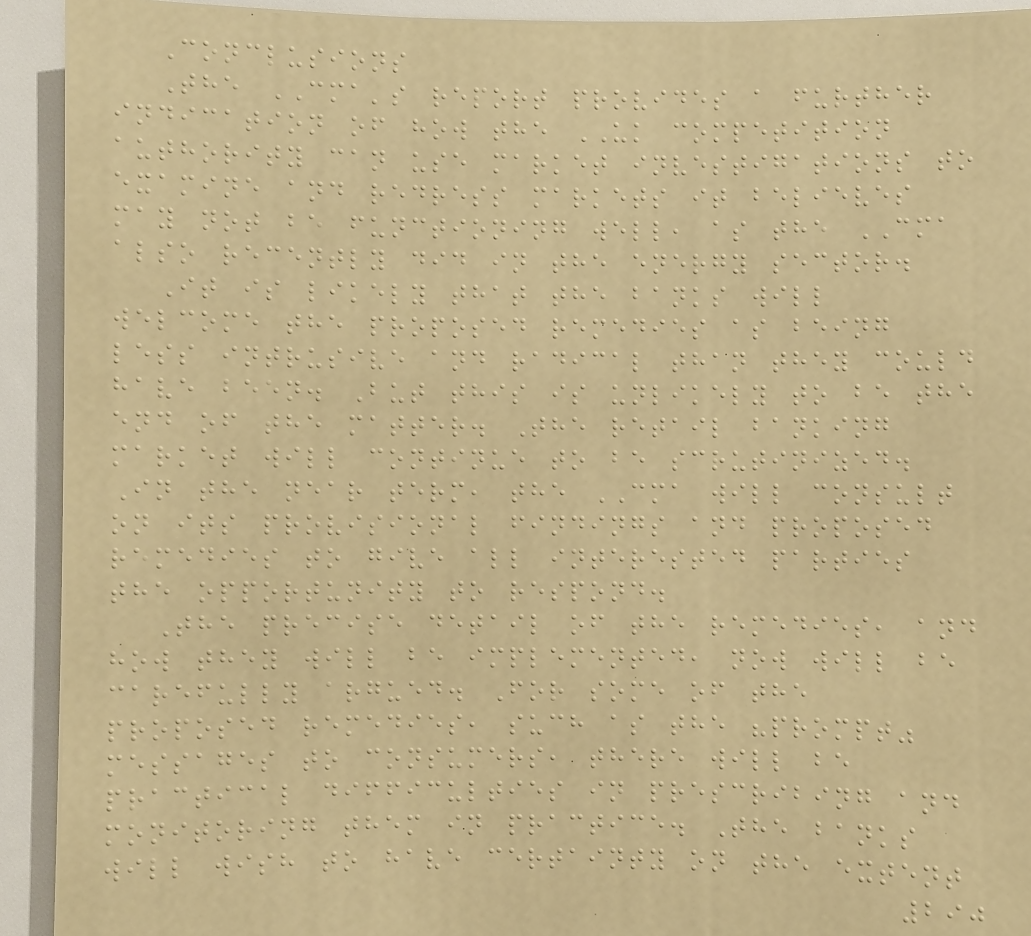Conclusions
The CMA's report provides a further
indication of how the UK competition
authority can use market investigations to
examine and redress markets it believes
may not be functioning well, as the CMA
also recently did in the energy sector.
It is likely that the banks will
welcome the proposed remedies as being
less intrusive and radical than they could
have been. But this is unlikely to be the
end of the matter. The retail banking
market will continue to be scrutinized.
In the near term, the CMA will consult
on its provisional findings and proposed
remedies to give all interested parties
the opportunity to respond.
The precise detail of the remedies, and
how they will be implemented, now will be
carefully argued. For some of the
proposed remedies, such as the "prompt"
messages to consumers, there will be
practical difficulties in prescribing and
monitoring them in practice. The banks
will wish to have certainty on the extent
290
